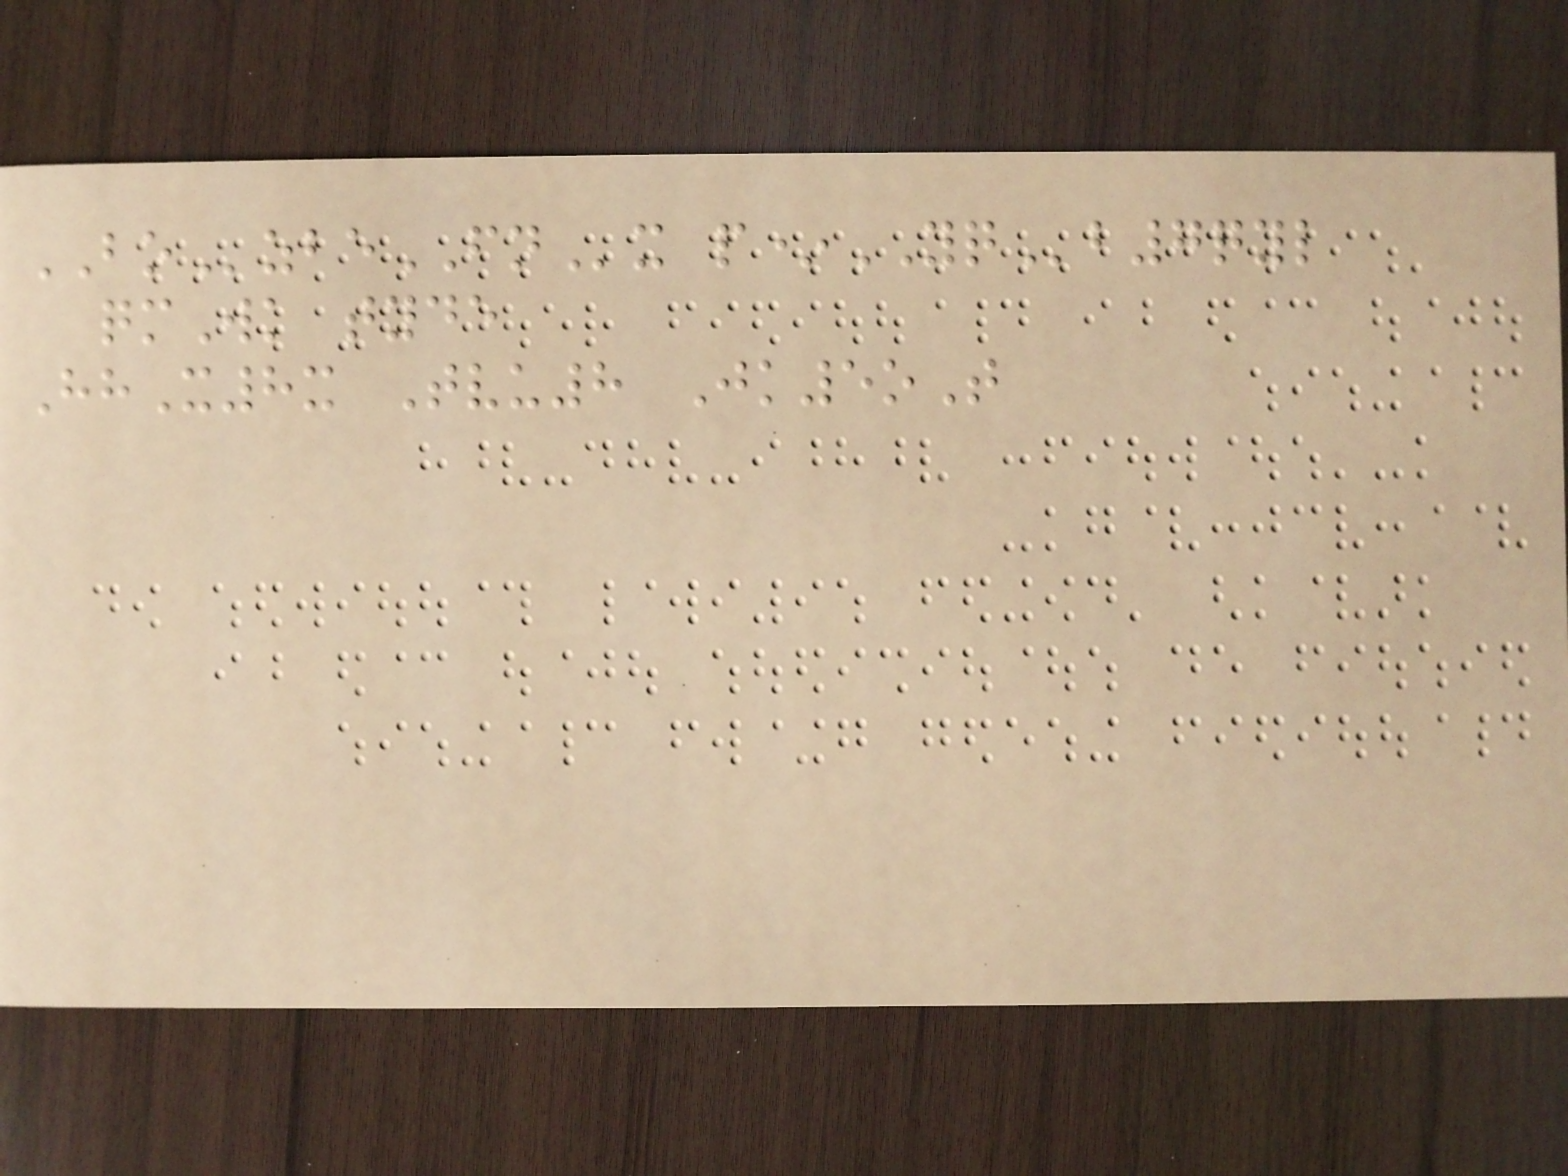BOzbeFNx p*YQb7qyl
qmWk tyde
HhX8x Tvu8 Jk5oT
